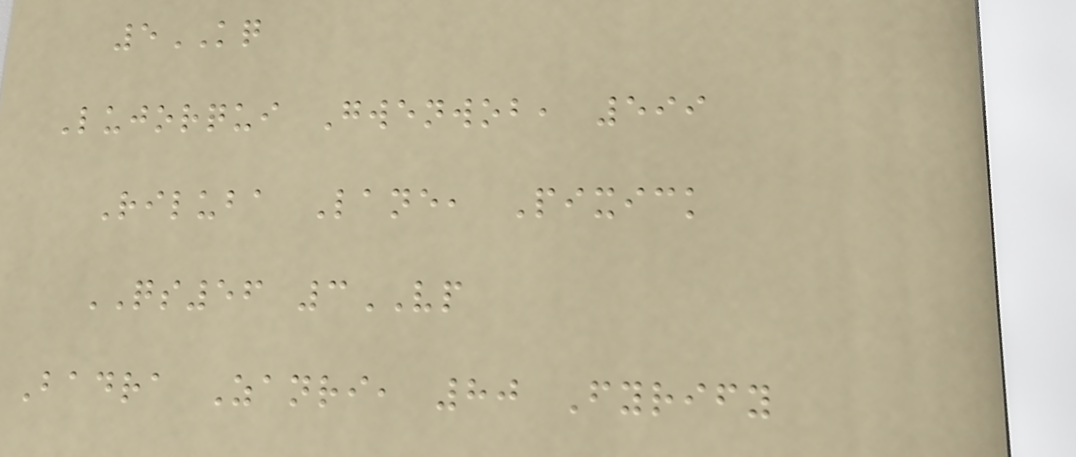5KQ
Lujorqui Gwenwob, 599
Riluba Lane, Pixick
QS56 3VP
Badra Zanri, 80 Fyrify
